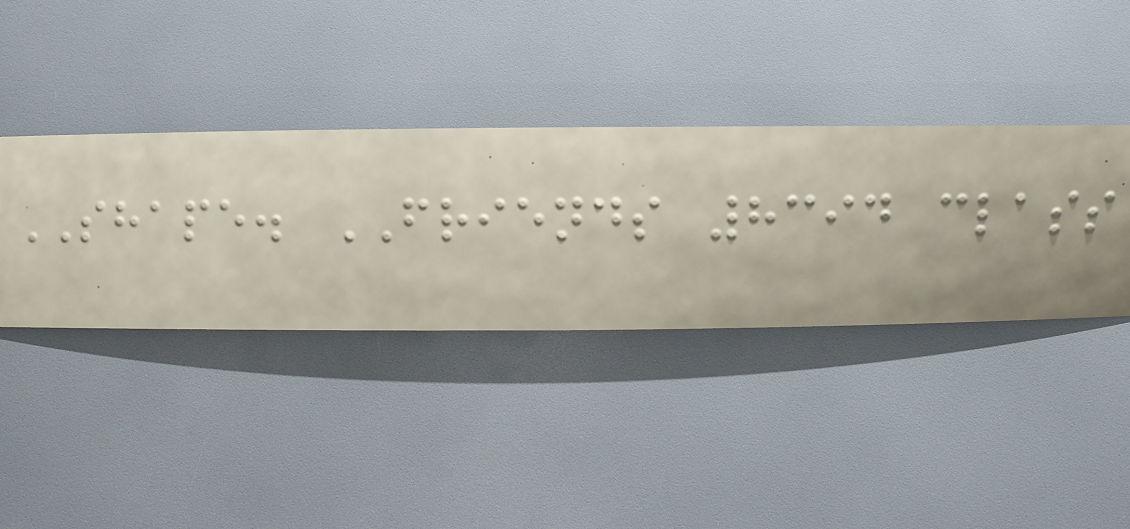SHAPE. FRIENDS 8394 class
